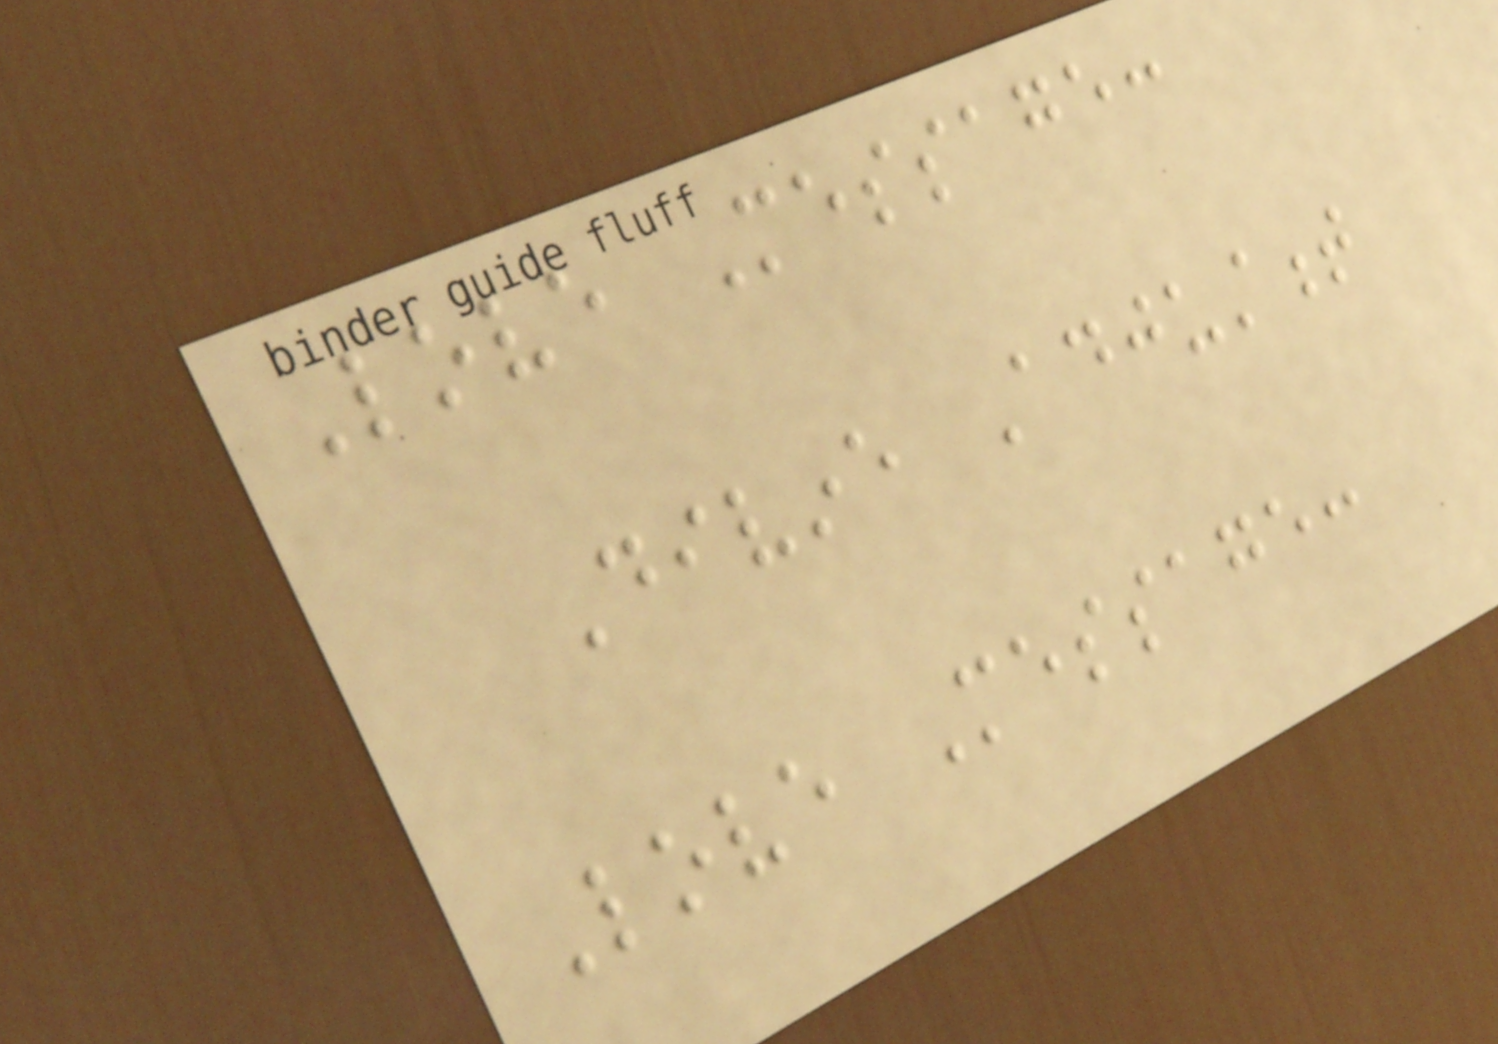Love Message:
Divine Adjustment
Love Message:
